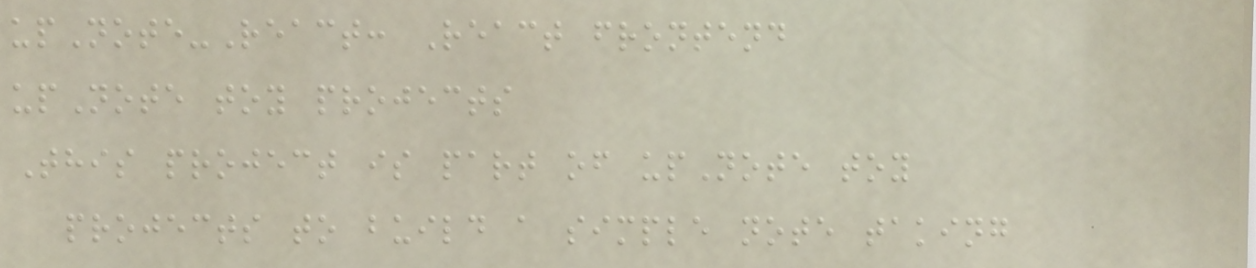upNote-React: React frontend
upNote toy projects
This project is part of upNote toy
projects to build a simple note taking
